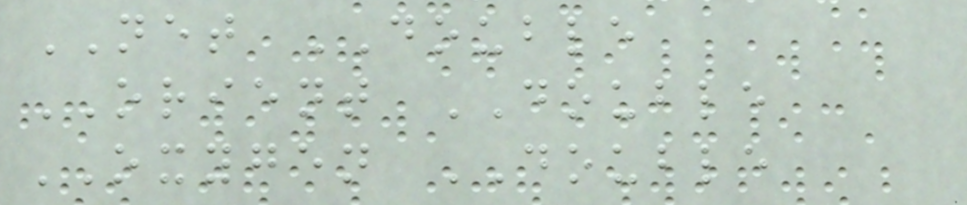NET DOUBLE
ORIENT DOUBLE
OXYGEN DOUBLE
